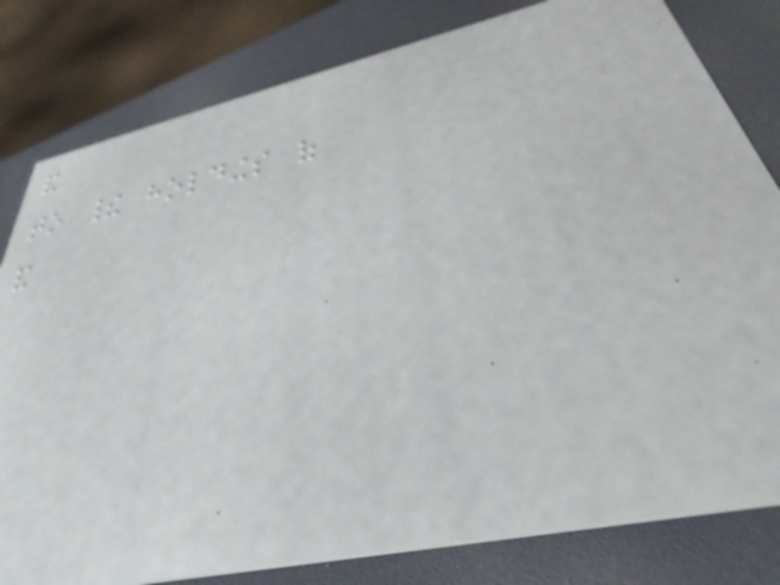and
to their holdings of
and
